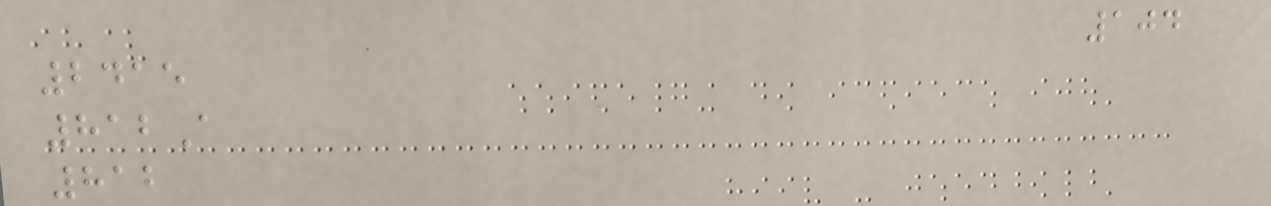104
2415
812A
812
